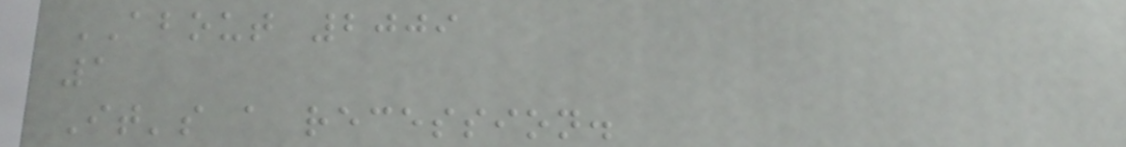ABOUT 2009
1
It's a recession.
